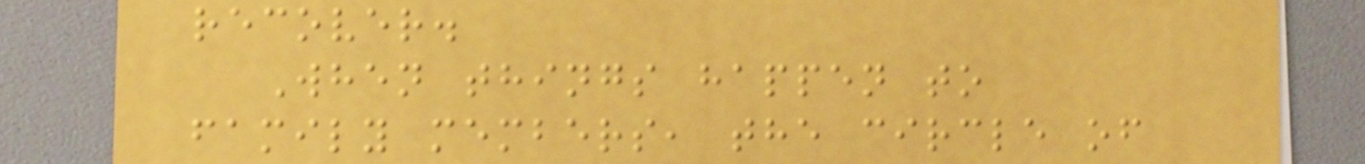recover.
When things happen to
family members, the circle of
